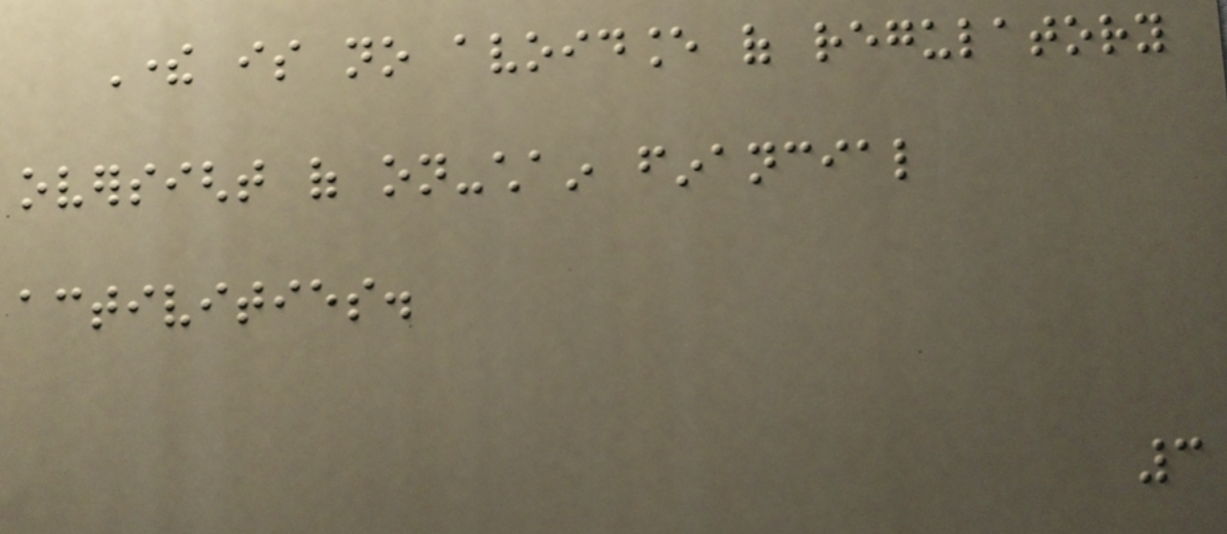There is no avoidance of regulatory
oversight of on-chain financial
activities.
3
